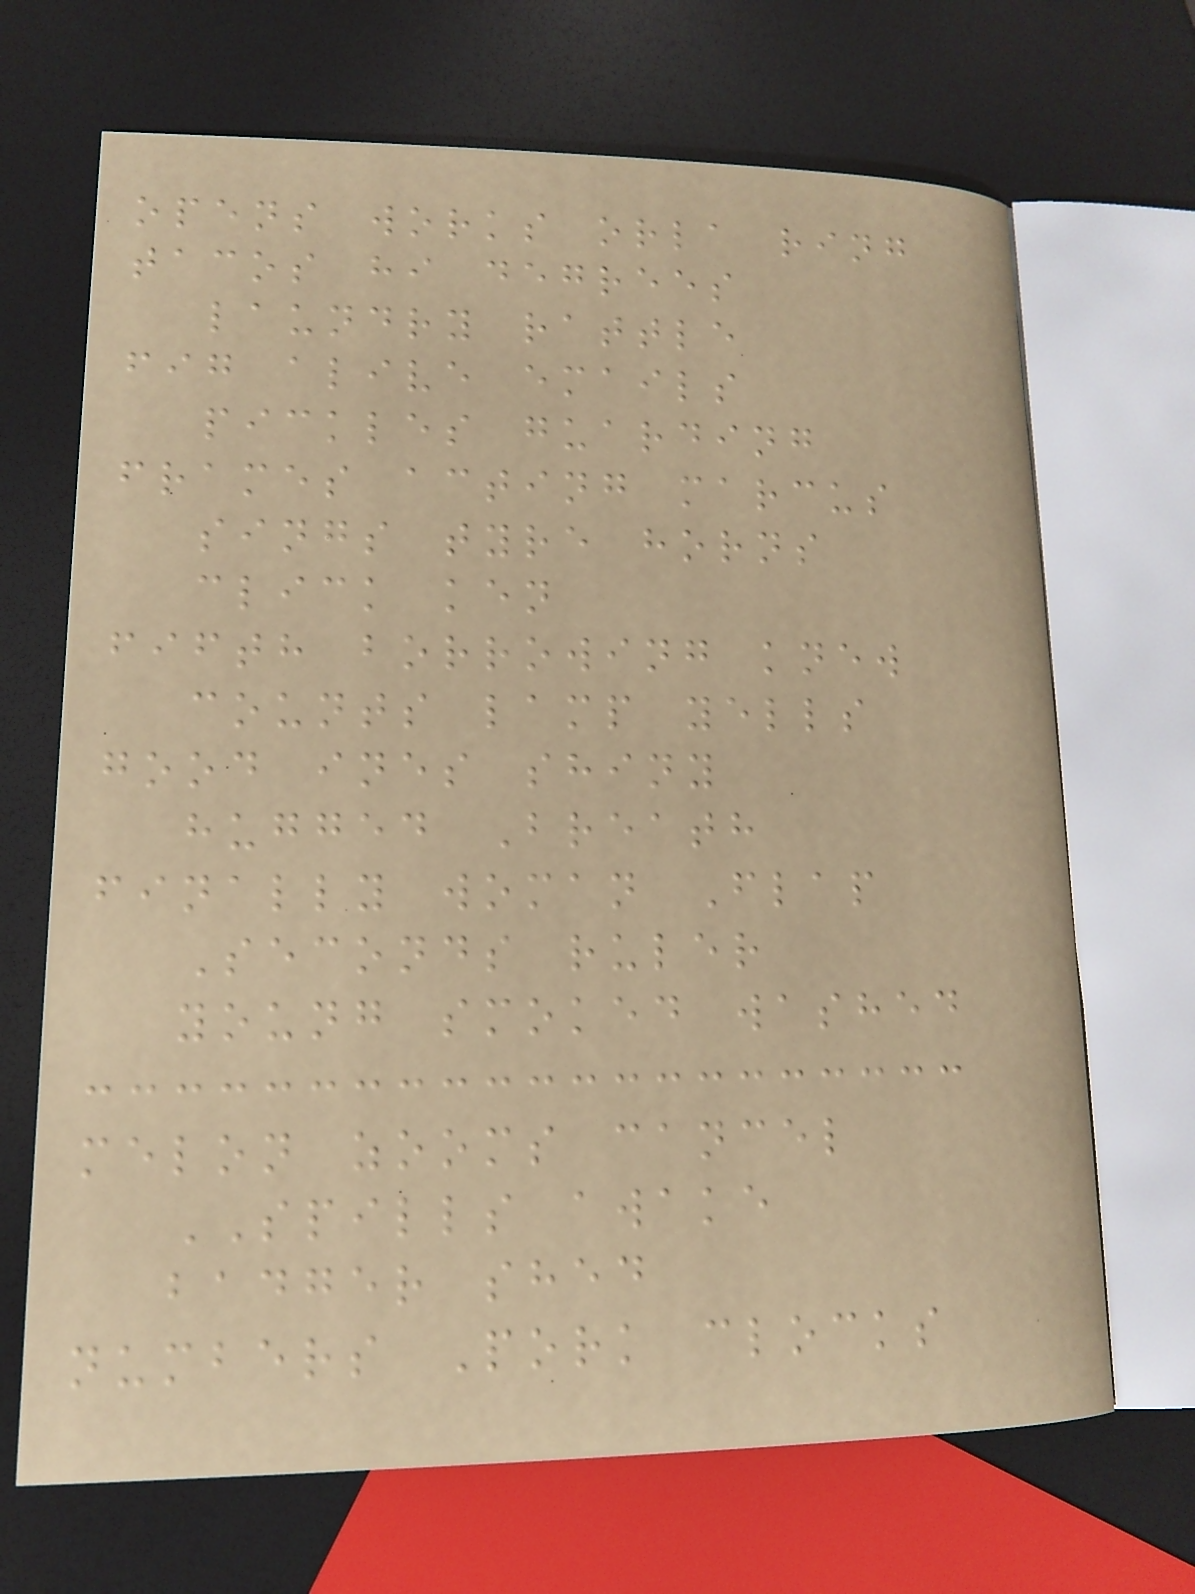opens works orla ring
tacos hi degrees
laundry rattle
fig alive emails
pickles guarding
frames acting marcus
sings tyre horns
click ken
fifth borrowing knew
counts lamp yells
good ines shiny
hugged Breath
finally woman Flap
Seconds ruler
young smoked washed
melon zooms cancel
SPILLS awake
badger shed
numbers Pork clocks
